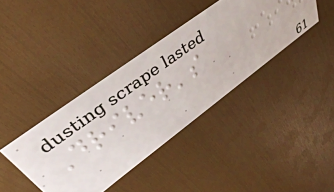Driver's
